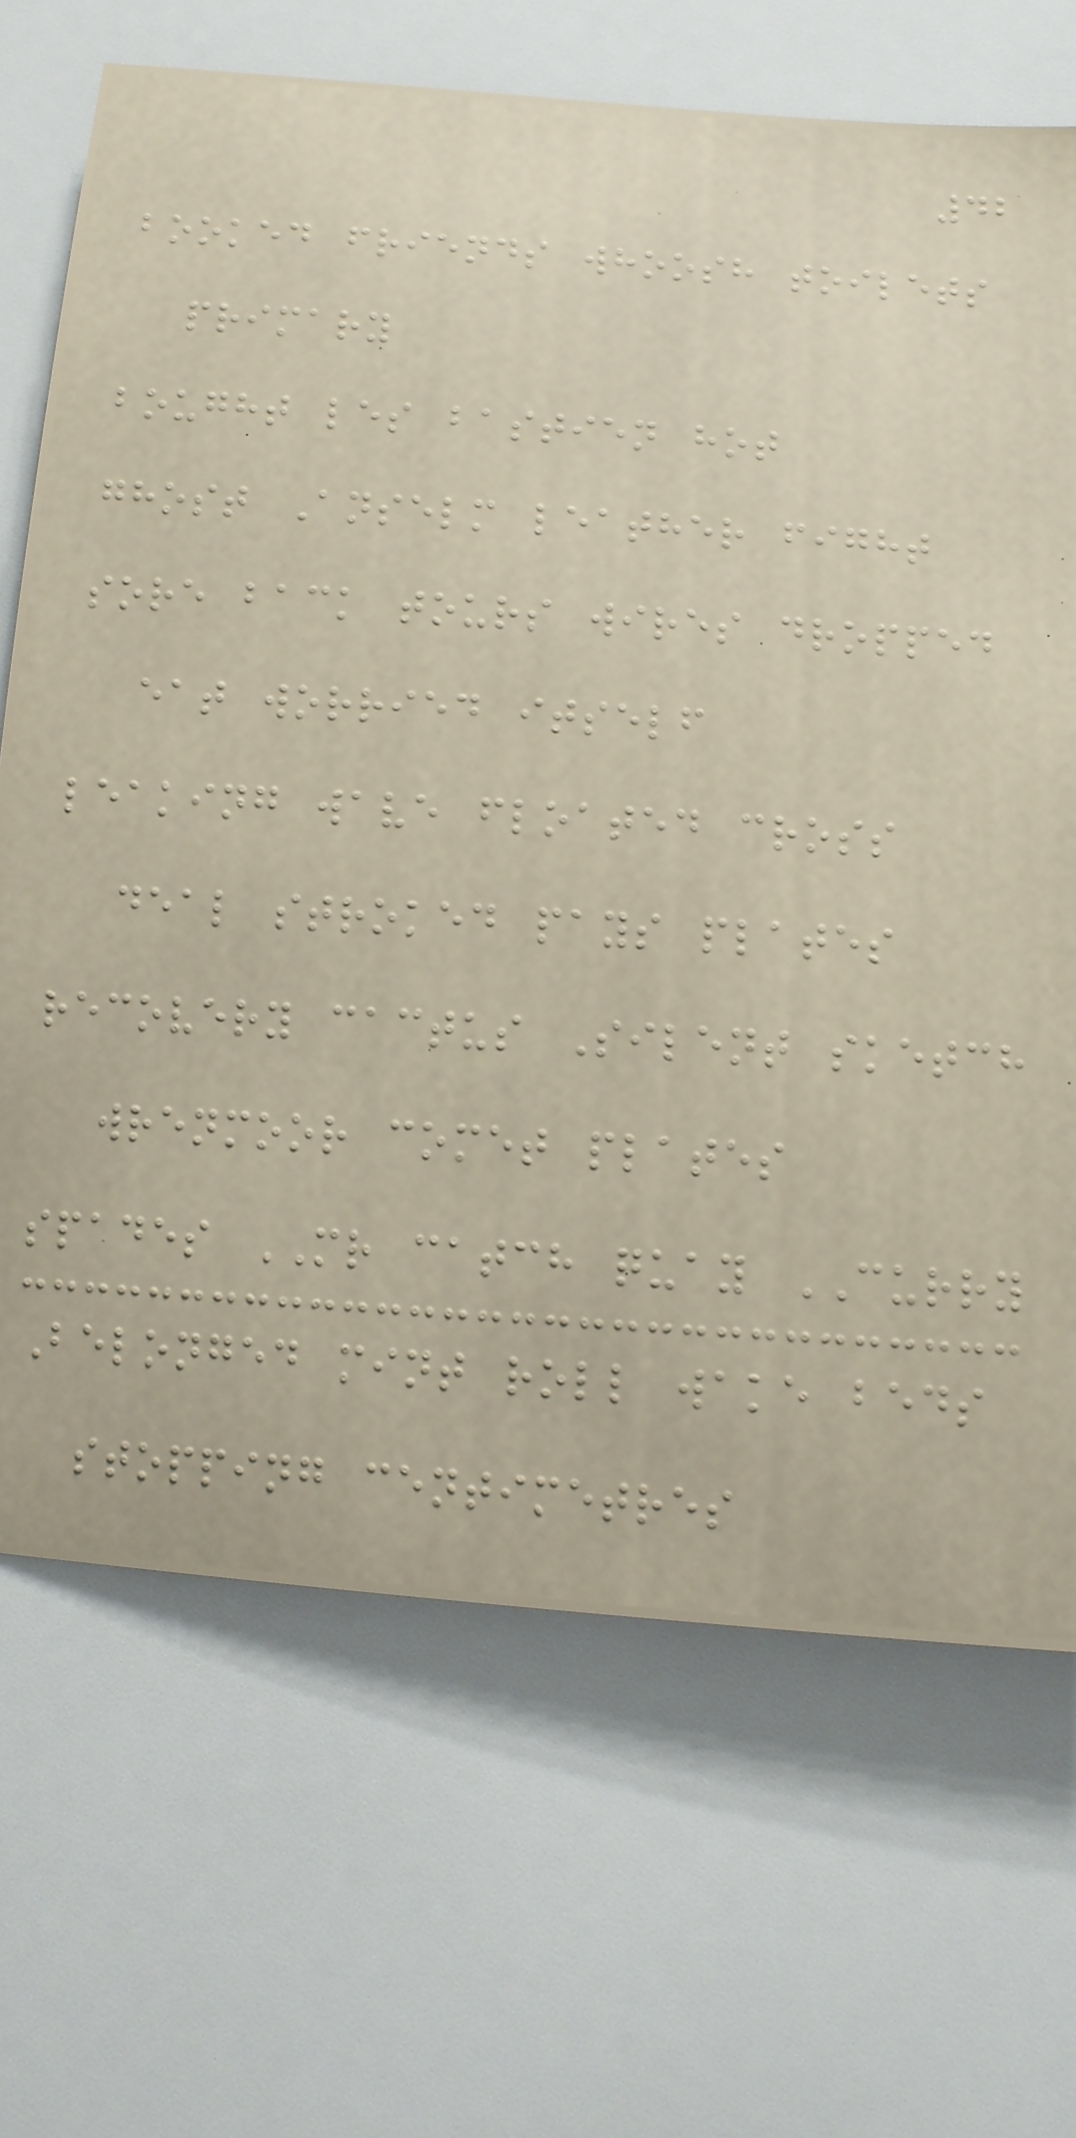42
booked friends whoosh toilets
primary
bought les bastien hot
ghost Anselm leather fight
sore back tours wires dropped
eat worried itself
leaking wave floated cross
deal stroked pays plates
recovery cactus Silent sketch
wrenmoor comet plates
spades MR catch quay CURRY
Belonged mint roll wake beds
stopping centimetres
